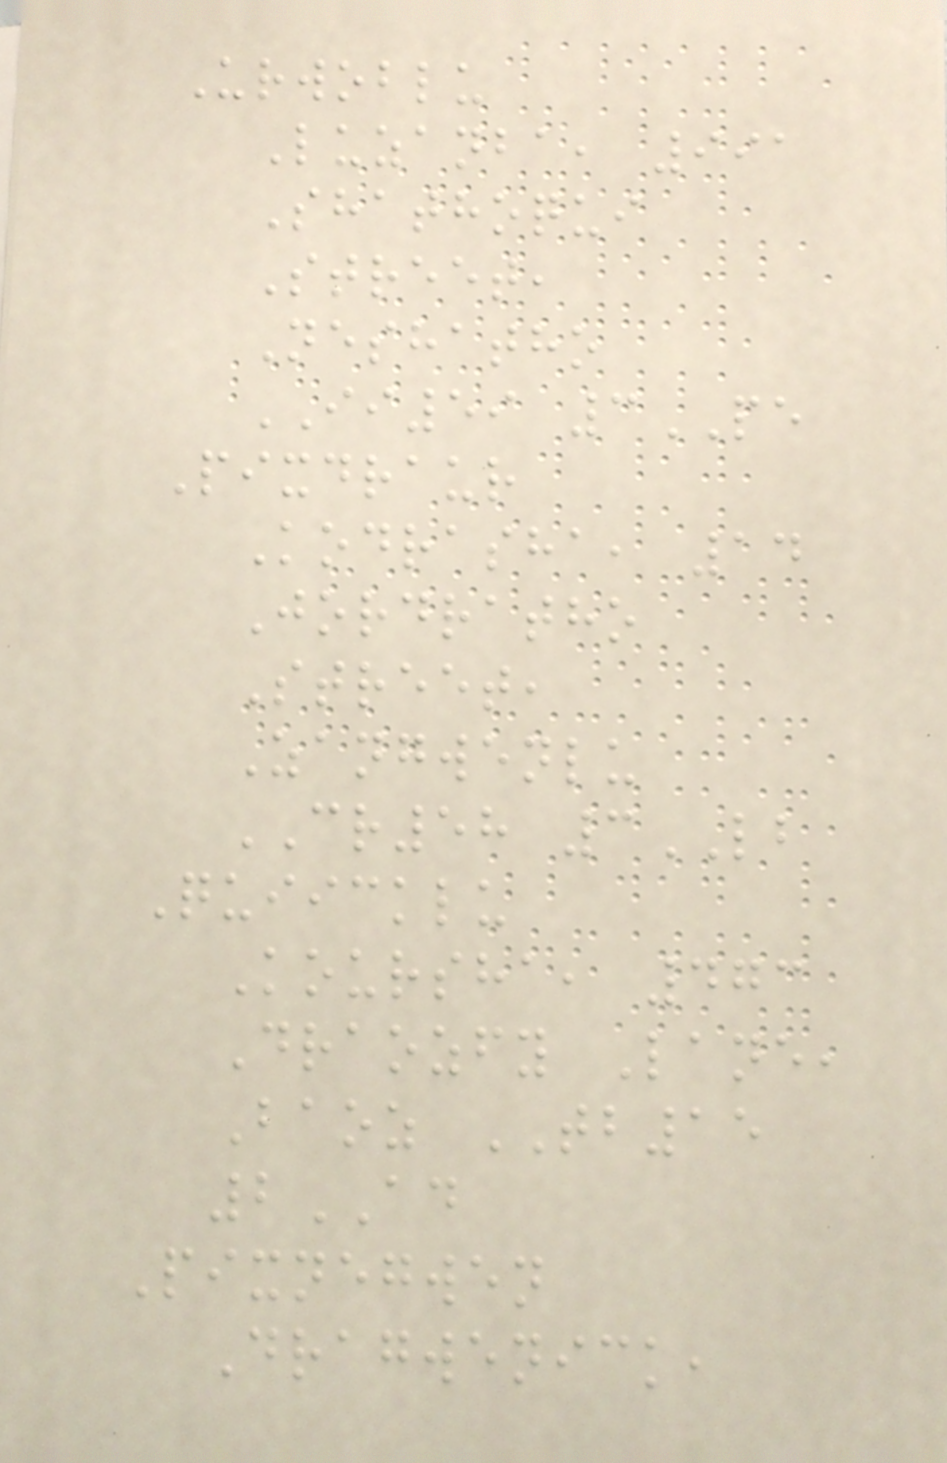Urwoblu
Luzanba, 991
Shathoqui
Street,
Neshatho
II59 3PE
Pixdraur
Kodrasha, 14
Jordratho
Street,
Zangwenlu
CR58 3LB
Quiicklu
Koursha, 473
Draozfy Lane,
Baoz TB15
2AD
Pixnegwen
Dragwenick,
